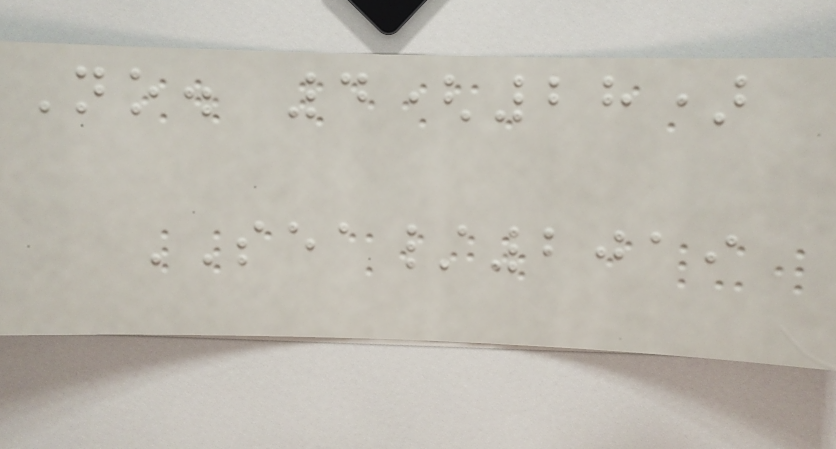No. 4(28)
SEA/2019
